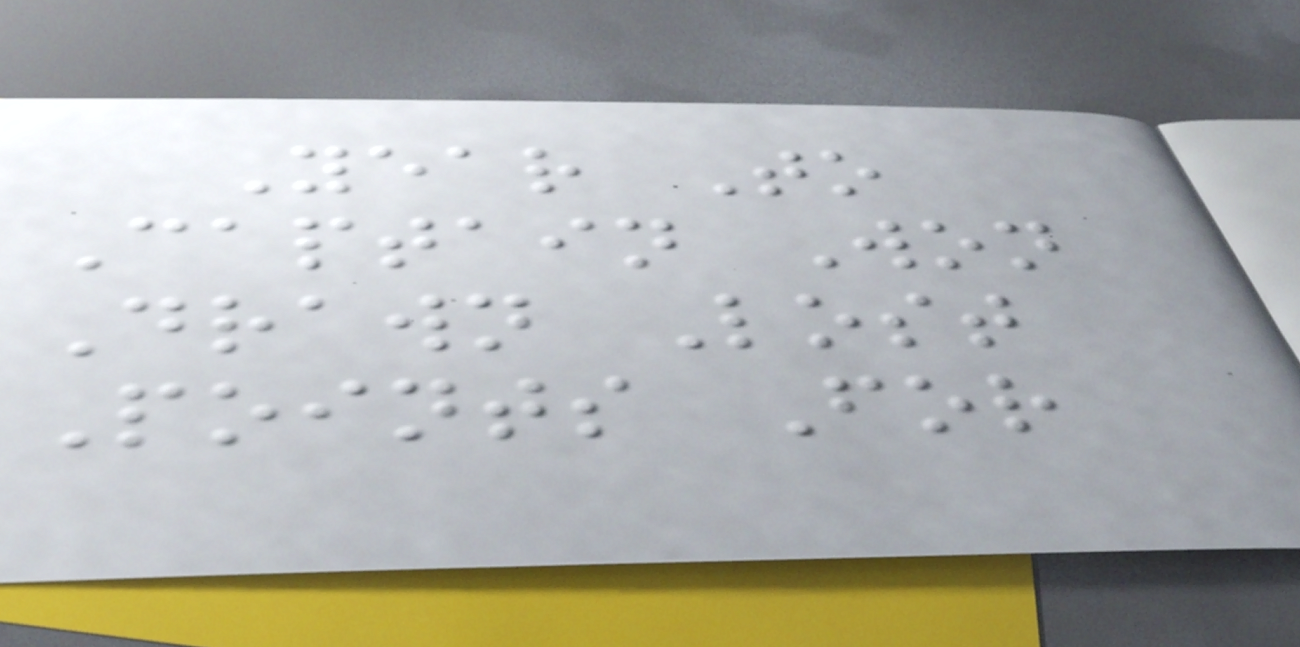Year To
Captain Won
Drawn Lost
Points For
